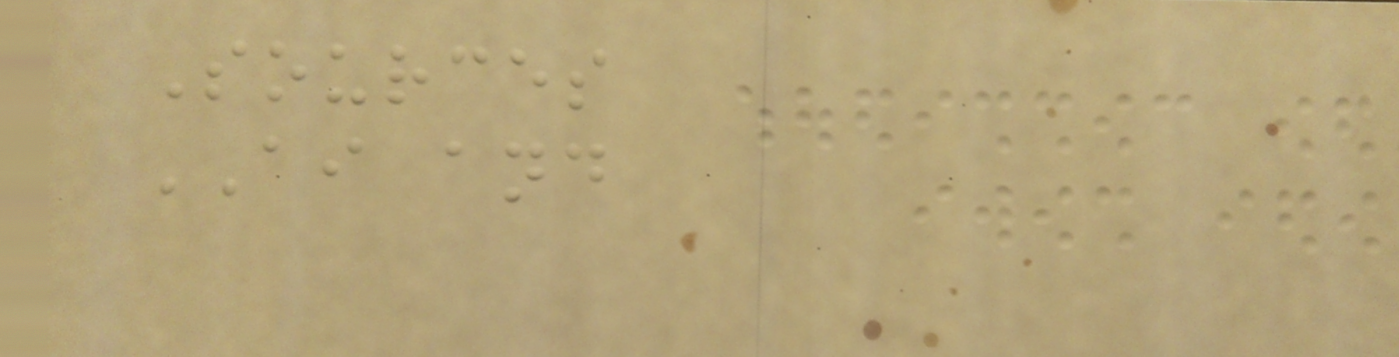Sources
AI and
